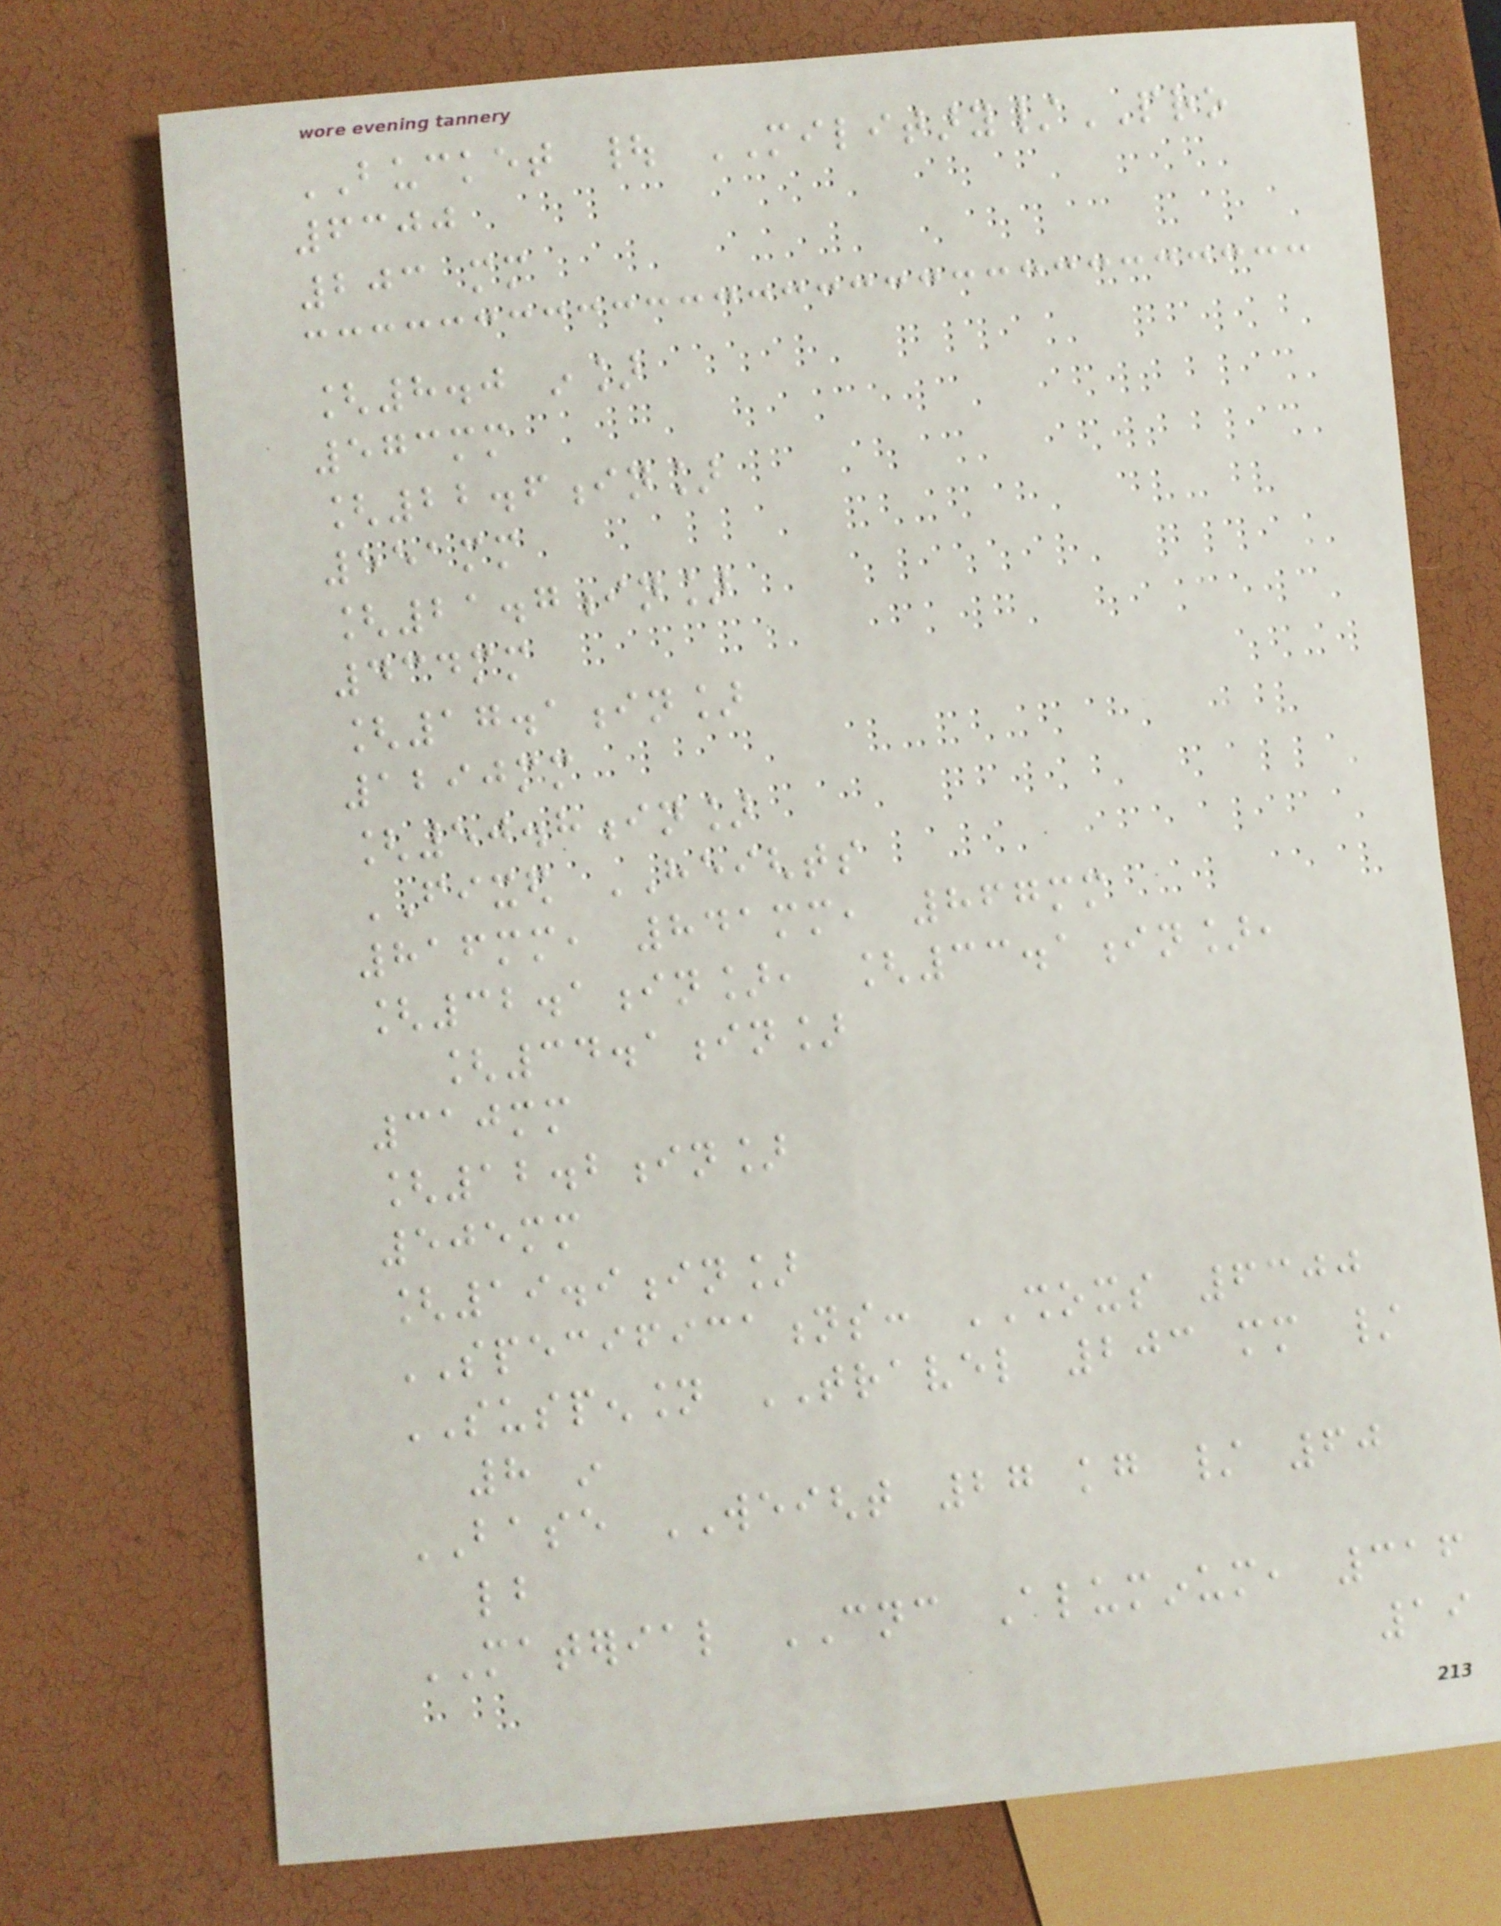BUCKET | MILITARY/PRO
6300
203 mm
[8.0 in]
573mm
[22.6in]
551mm
[21.7in]
434mm
[17.1in]
1290mm
[50.8in]
FIXED HEIGHTS
816mm, 841mm, 867mm
[32.1in], [33.1in],
[34.1in]
310mm
[12.2in]
505mm
[19.9in]
SPECIFICATIONS: SHOXS 6300
SUSPENSION TRAVEL 203 mm /
8 in
BASE WEIGHT 27 kg / 60
lb
MATERIAL CNC Aluminum, 316
19
